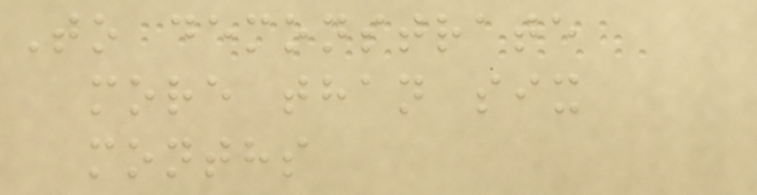To demonstrate
more than six
months
